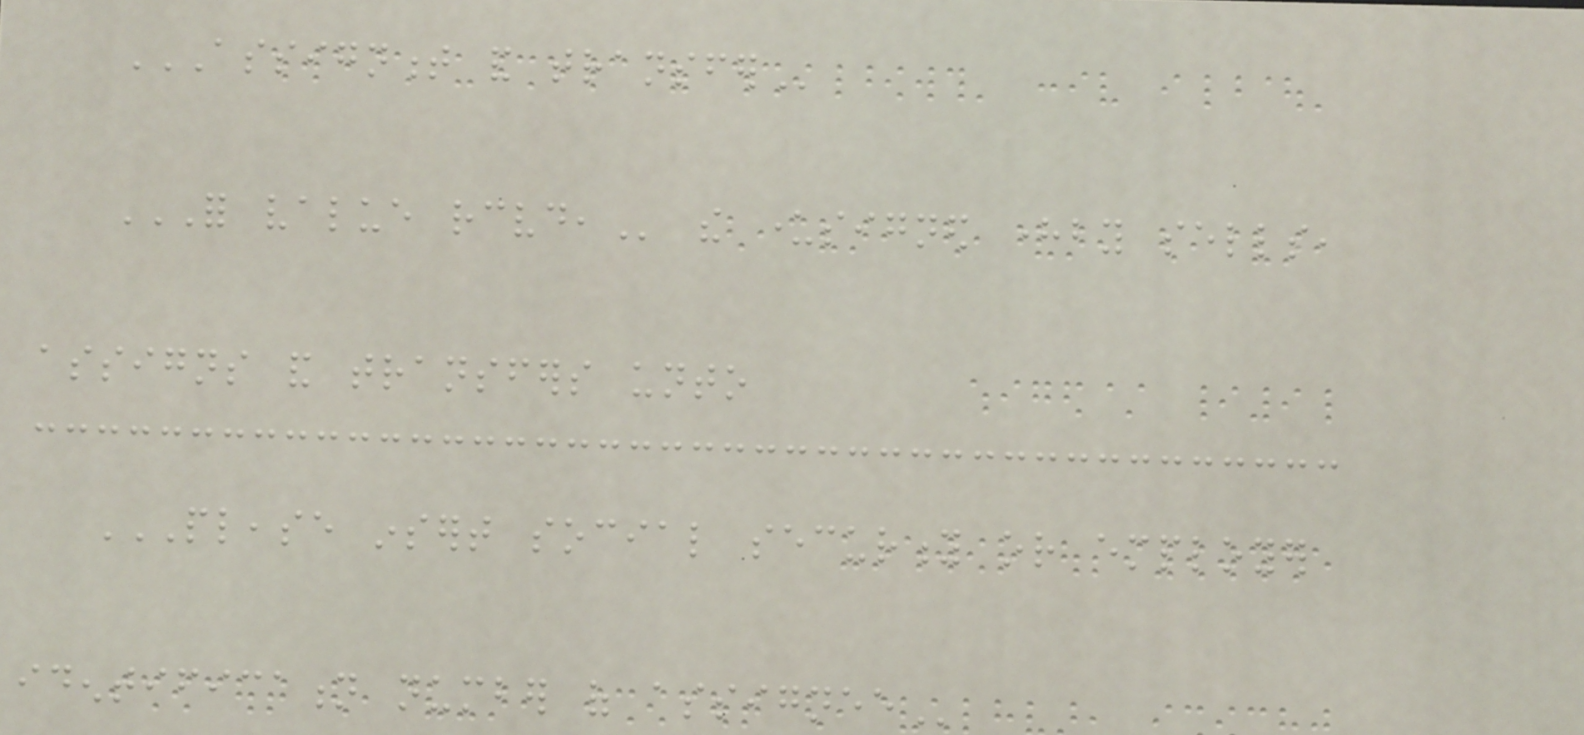ASSIGNMENT AND TRANSFER
FOR VALUE RECEIVED, the undersigned hereby sells,
assigns and transfers unto
PLEASE INSERT SOCIAL SECURITY OR EMPLOYER
IDENTIFICATION NUMBER OF ASSIGNEE
